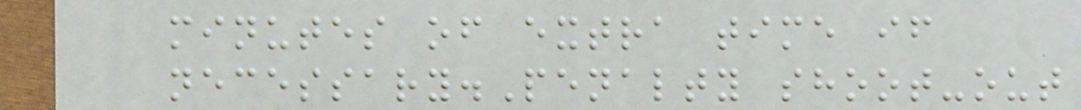minutes of extra time if
necessary.Penalty shoot-out
